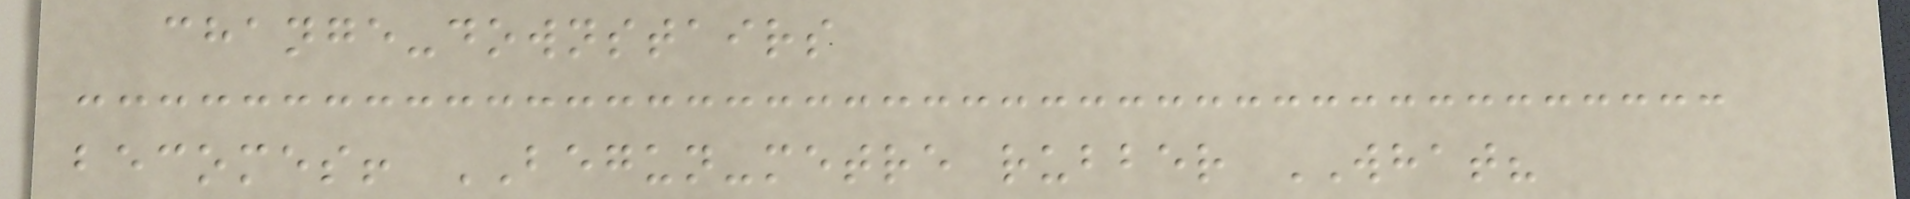change-downstairs
becomes! BEGUN-metre rubber WHAT?
